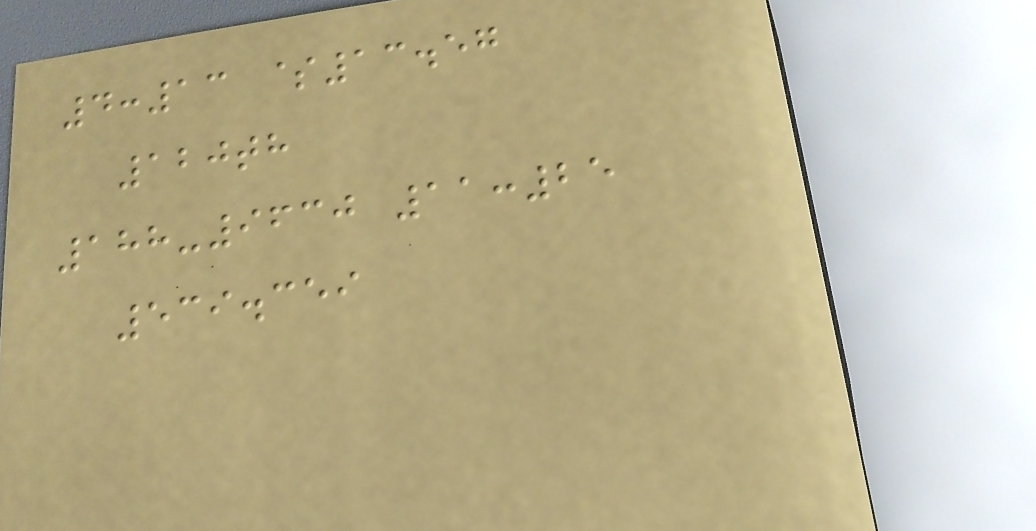4:13 $13.57
120th
188-9630 11:25
539.359
